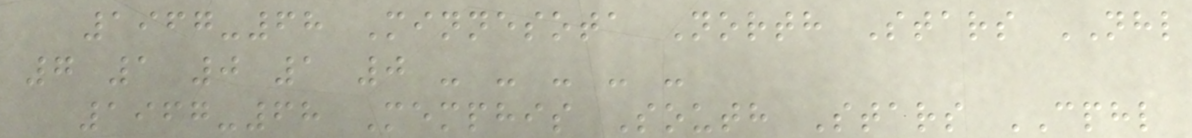1967-68 Minnesota North Stars NHL
7 1 0 1 0 - - - - -
1967-68 Memphis South Stars CPHL
